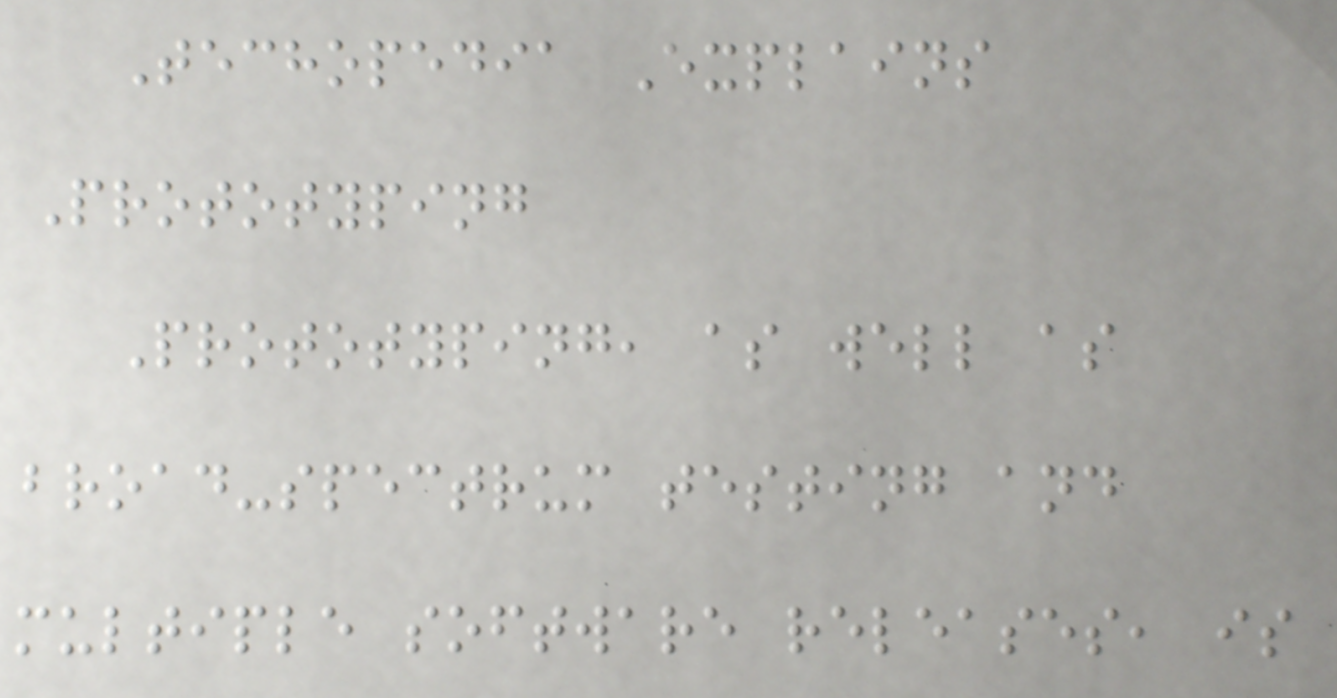Techopedia Explains
Prototyping
Prototyping, as well as
broad-spectrum testing and
multiple software releases, is
